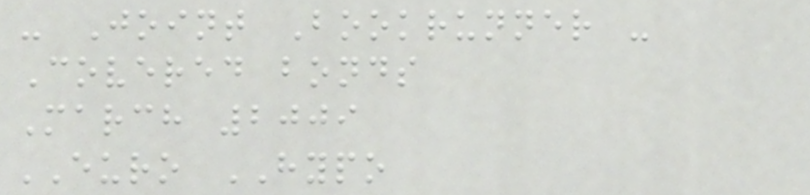- Joint Bookrunner -
Covered bonds
March 2009
EURO HYPO
